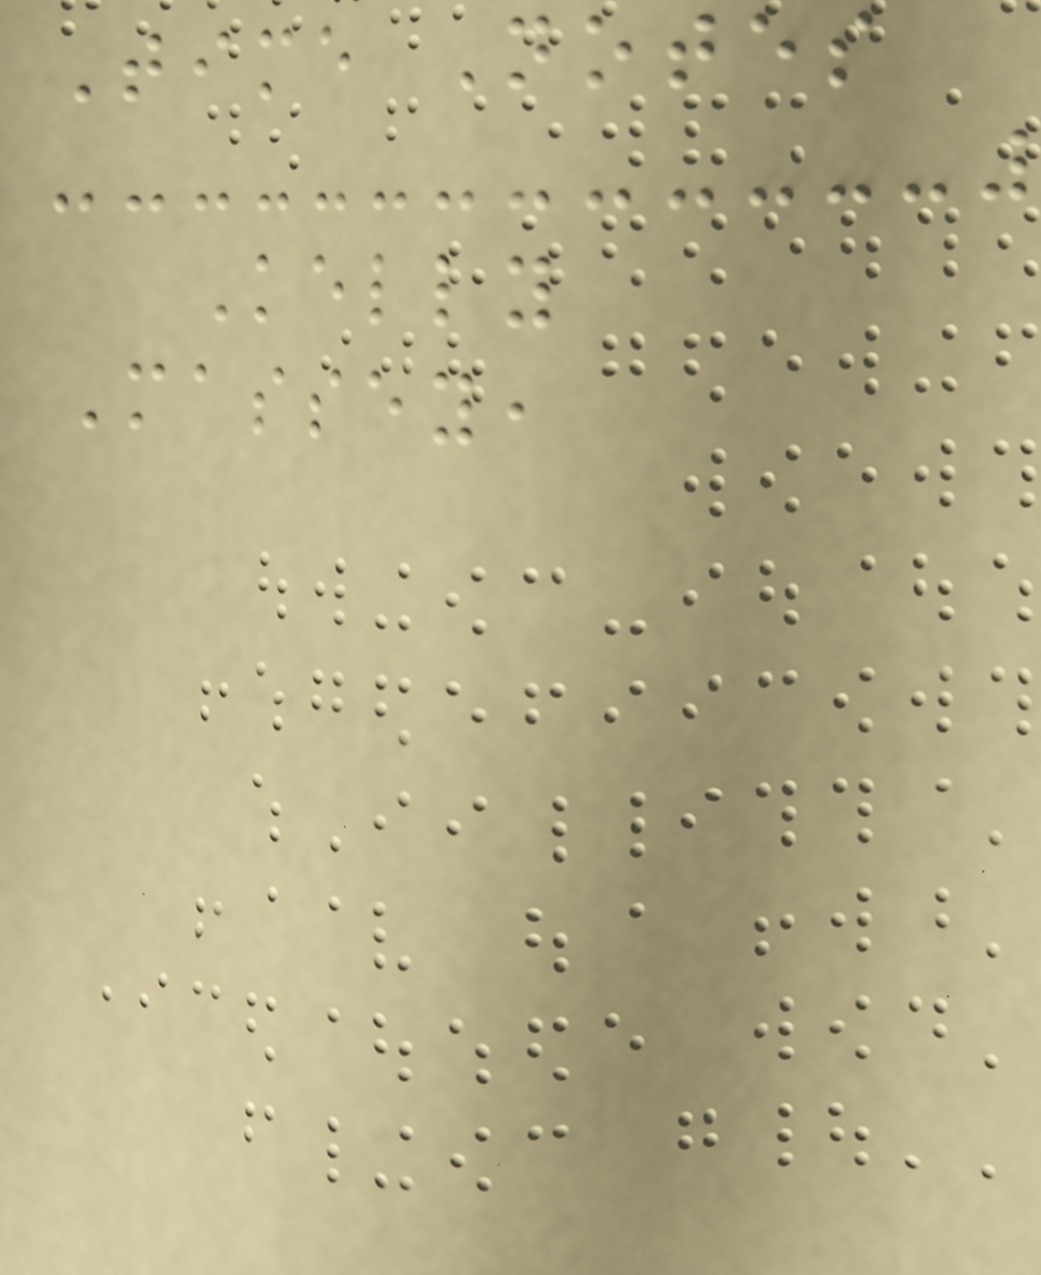Time Notes
Kelly
Massey,
